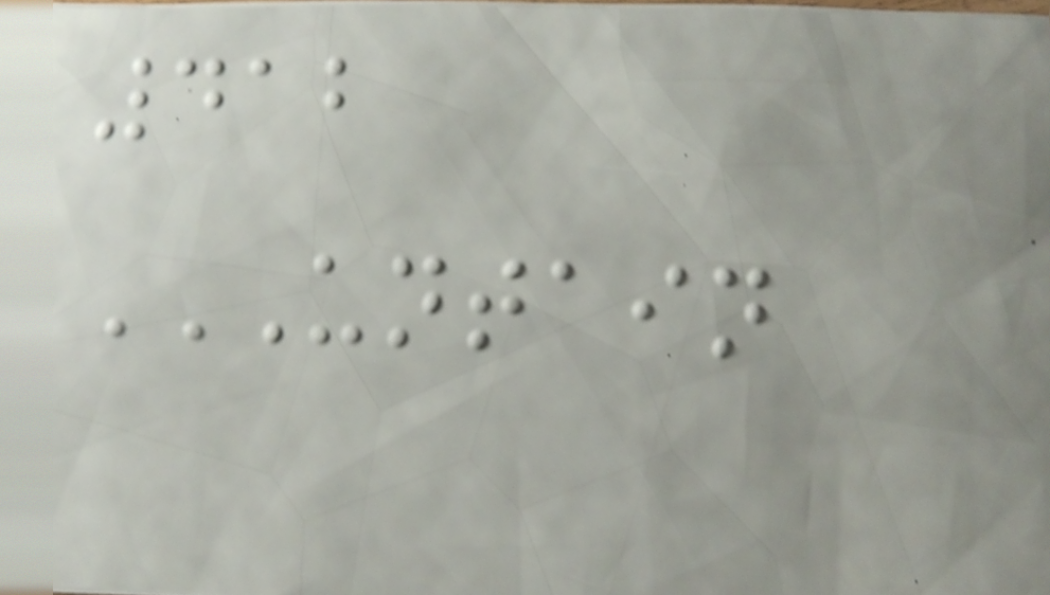412
UNTAIN
